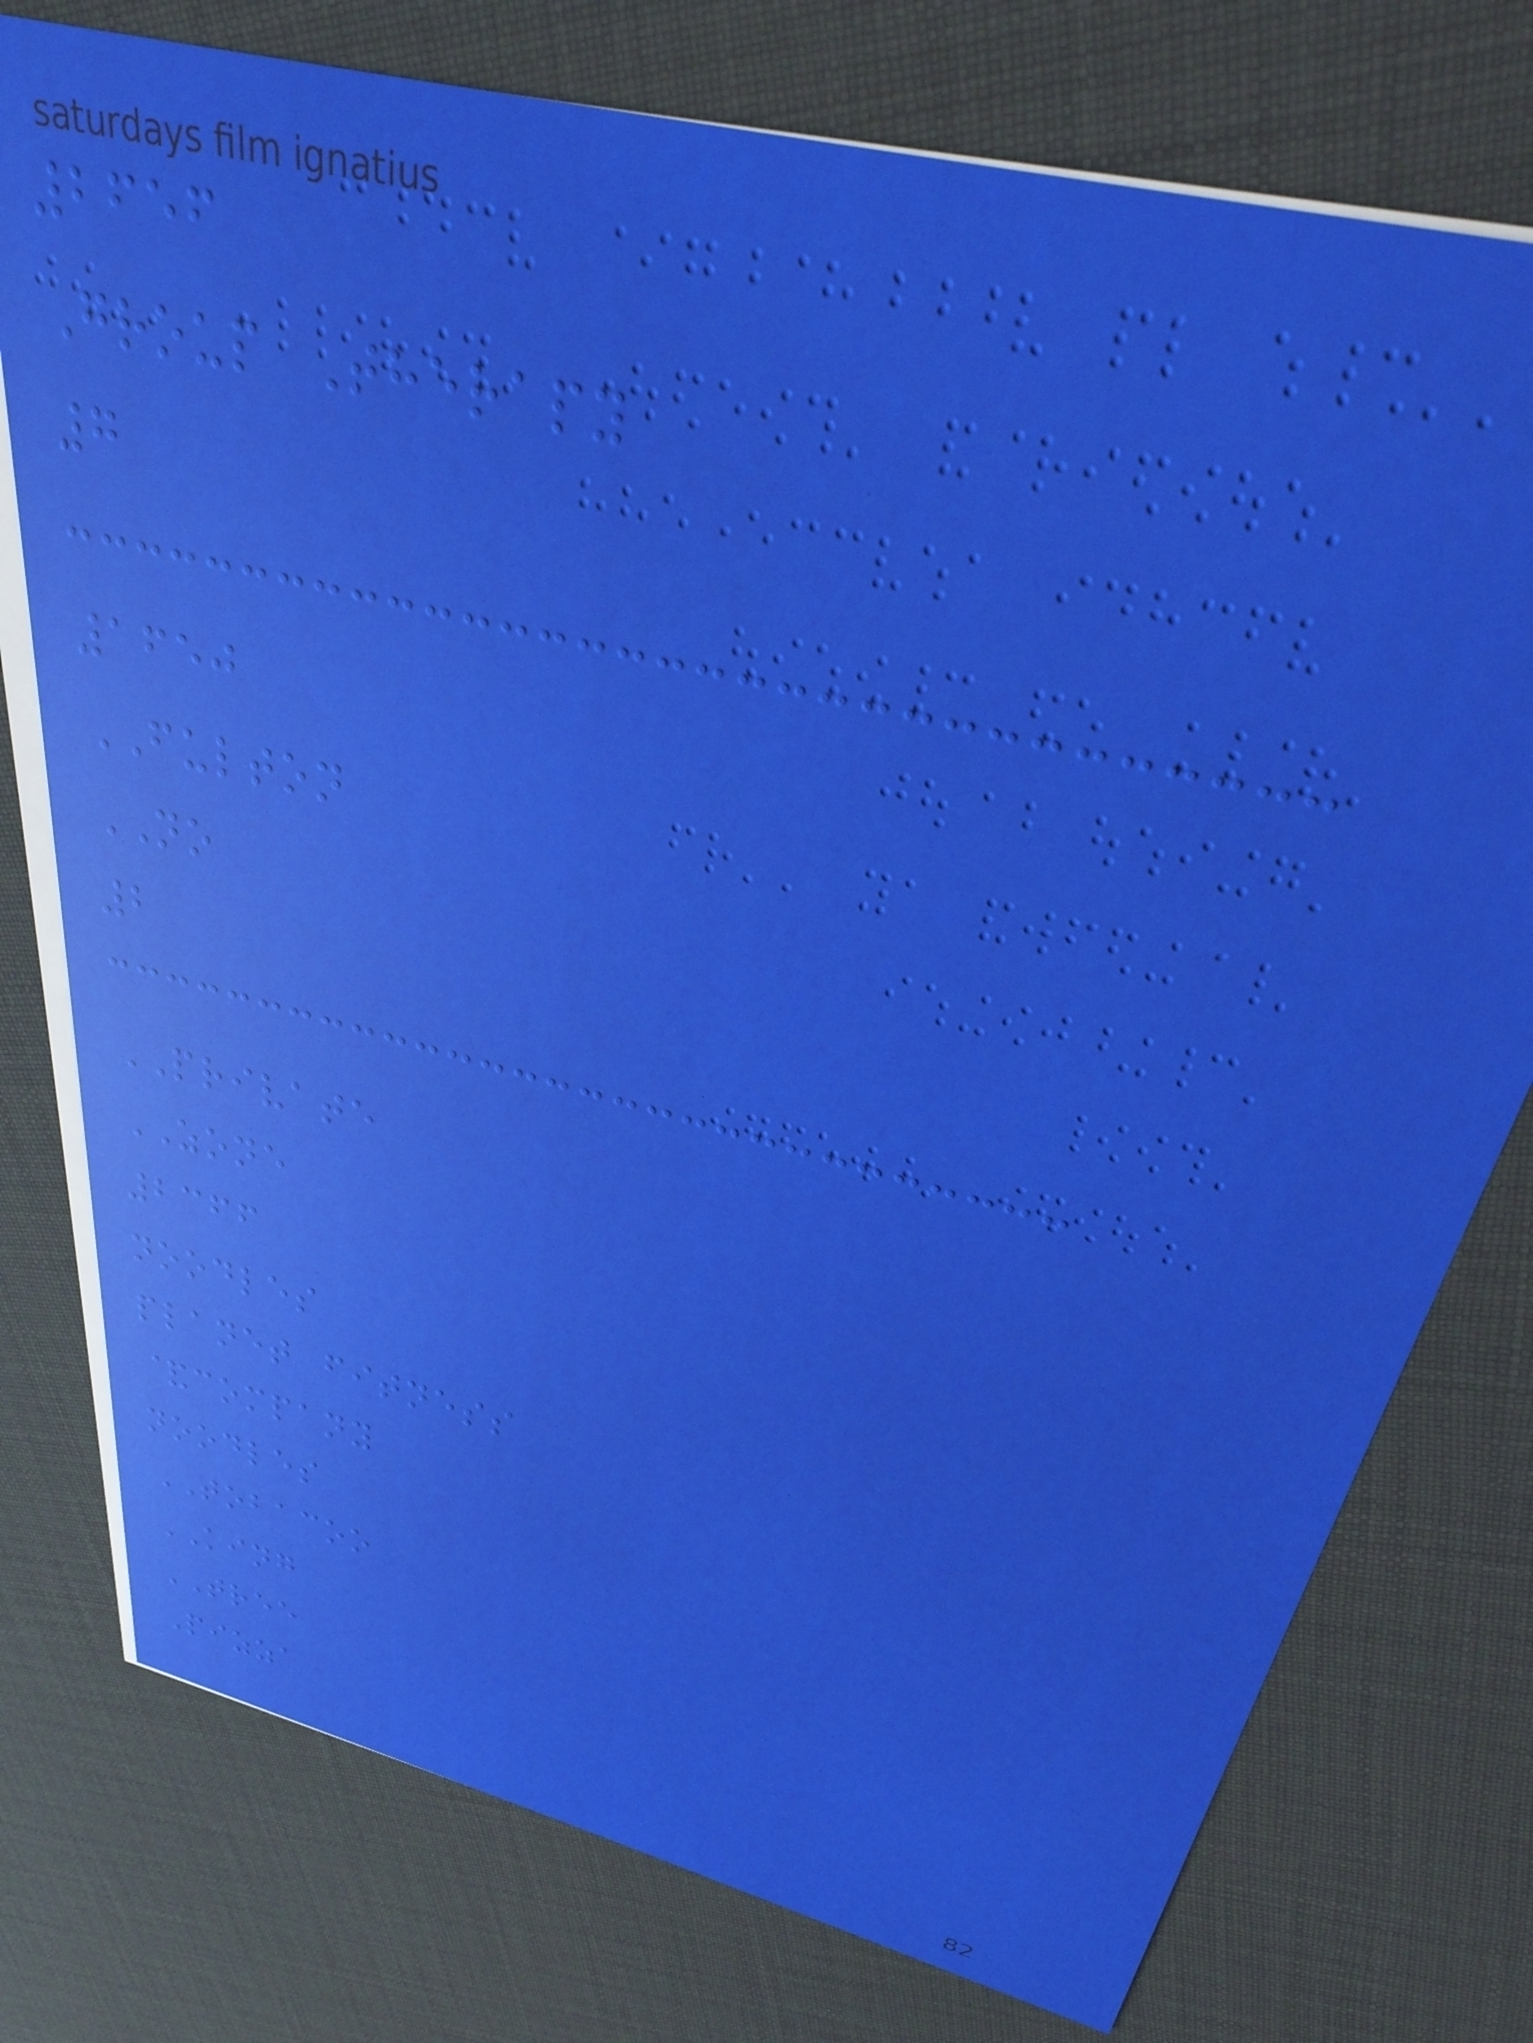2656
Group Therapy
7
1650
FULTON
NO
2
PRIVATE
ZONE
2366
noodles
planet fitness
&company
noodles
TOBACOO
KING
TREE
Pizza
